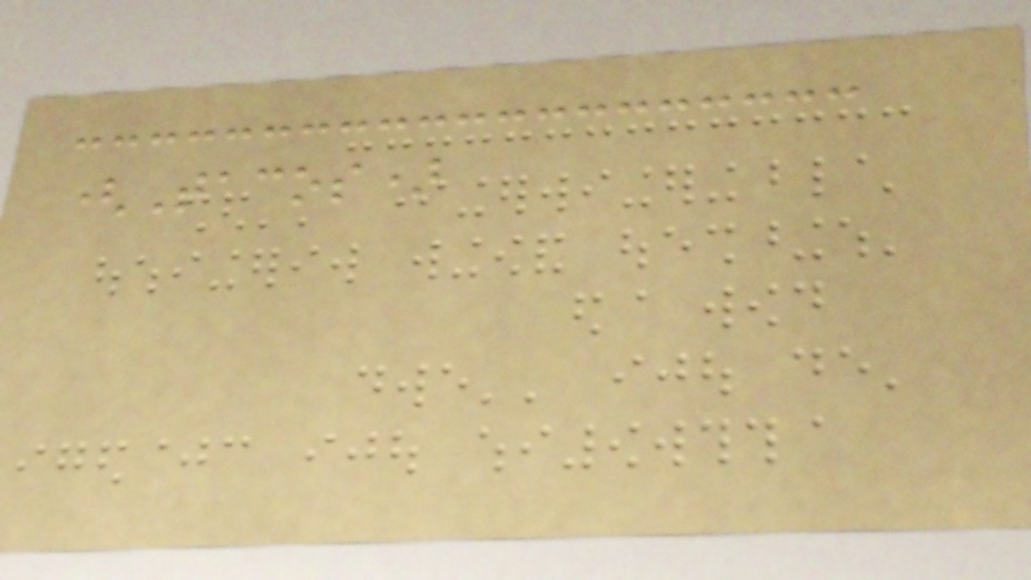(Tacos)
